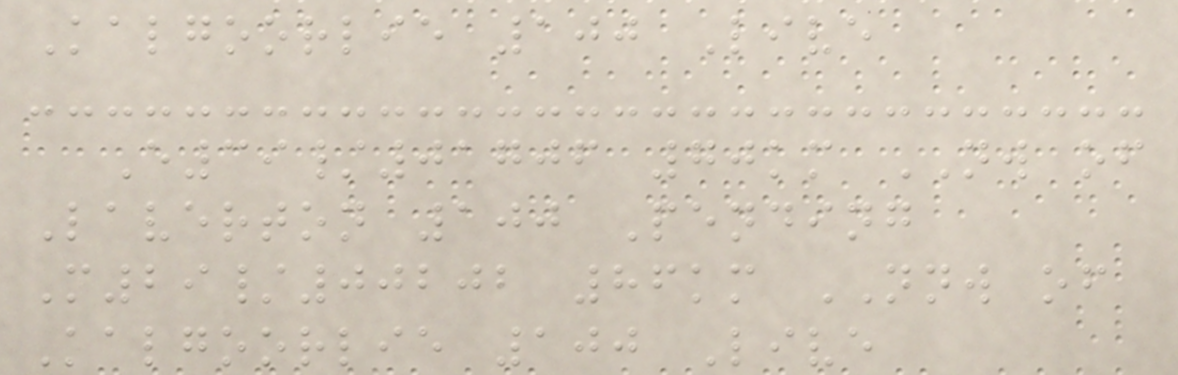Kalgoorlie 100 Live
E39/01706 70km NW of
Laverton 100 Pending
M29/00202 86km NNW of
Kalgoorlie 100 Live
